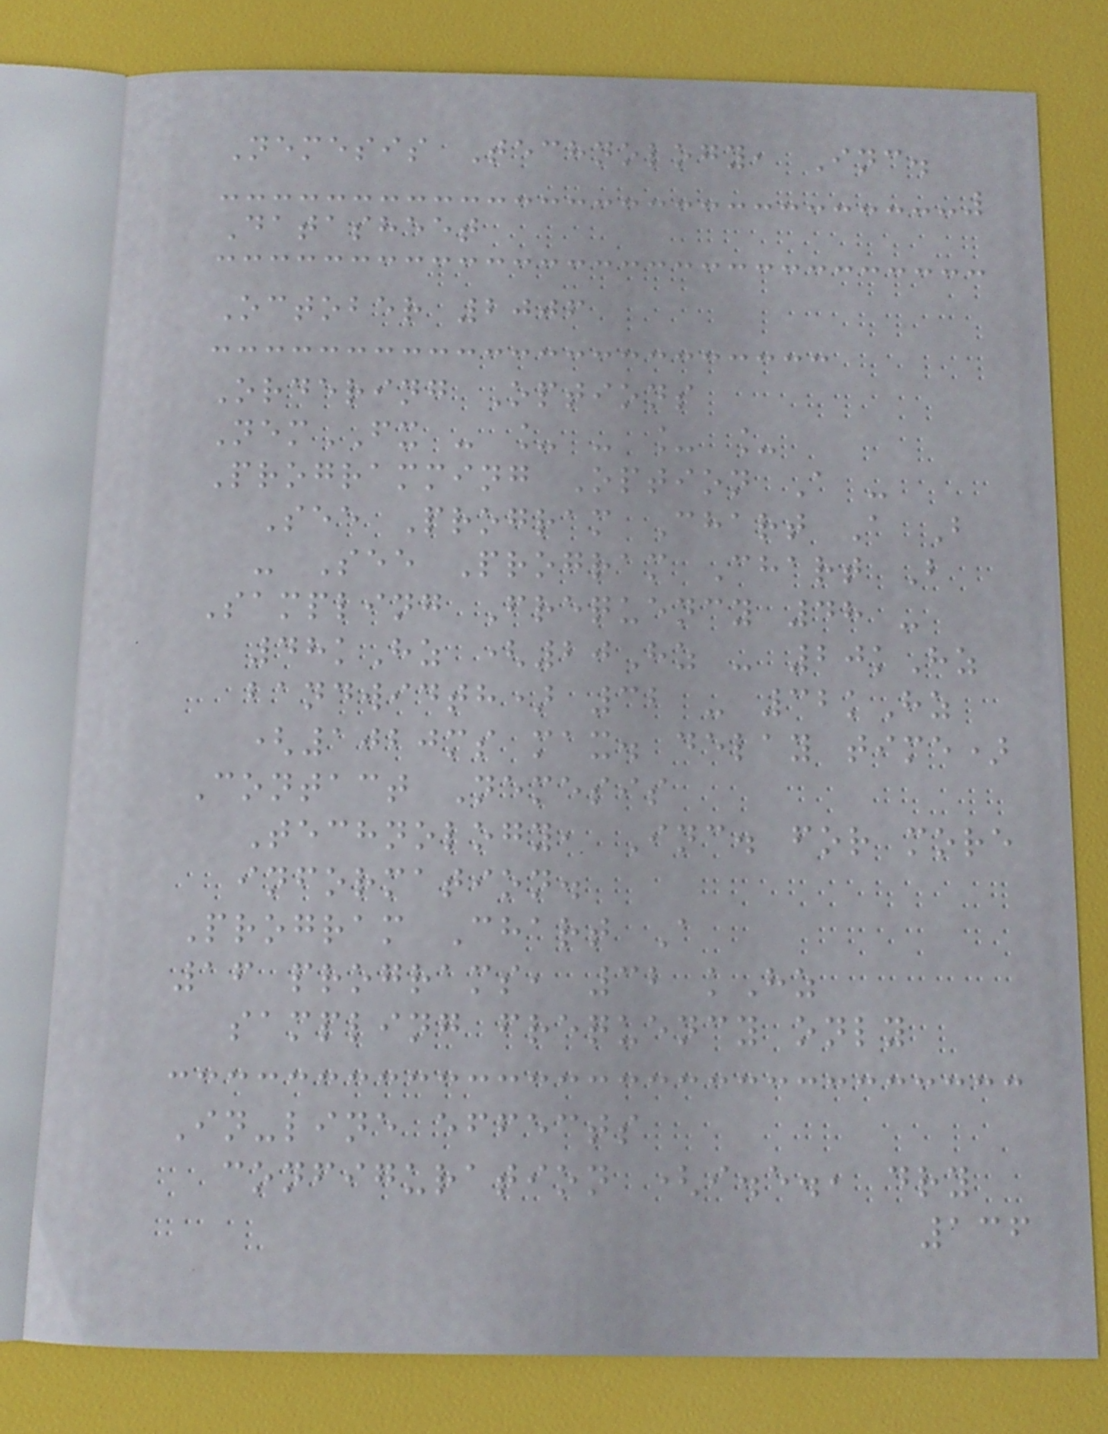Nemesis Technology, Inc.
Datasheet
October 2006
Ordering Options
NemFX - _ - _ _
Programming Option A -
See Program Chart A B
- See Program Chart B
Sampling Frequency 48 -
48kHz (20Hz - 20kHz
bandwidth) 32 - 32kHz
(1020ms max. delay time)
Contact Nemesis
Technology, Inc. for more
information.
Program Chart A
16 programs, 32 kHz
sampling frequency only
In-line effects
configuration (i.e., dry
136
